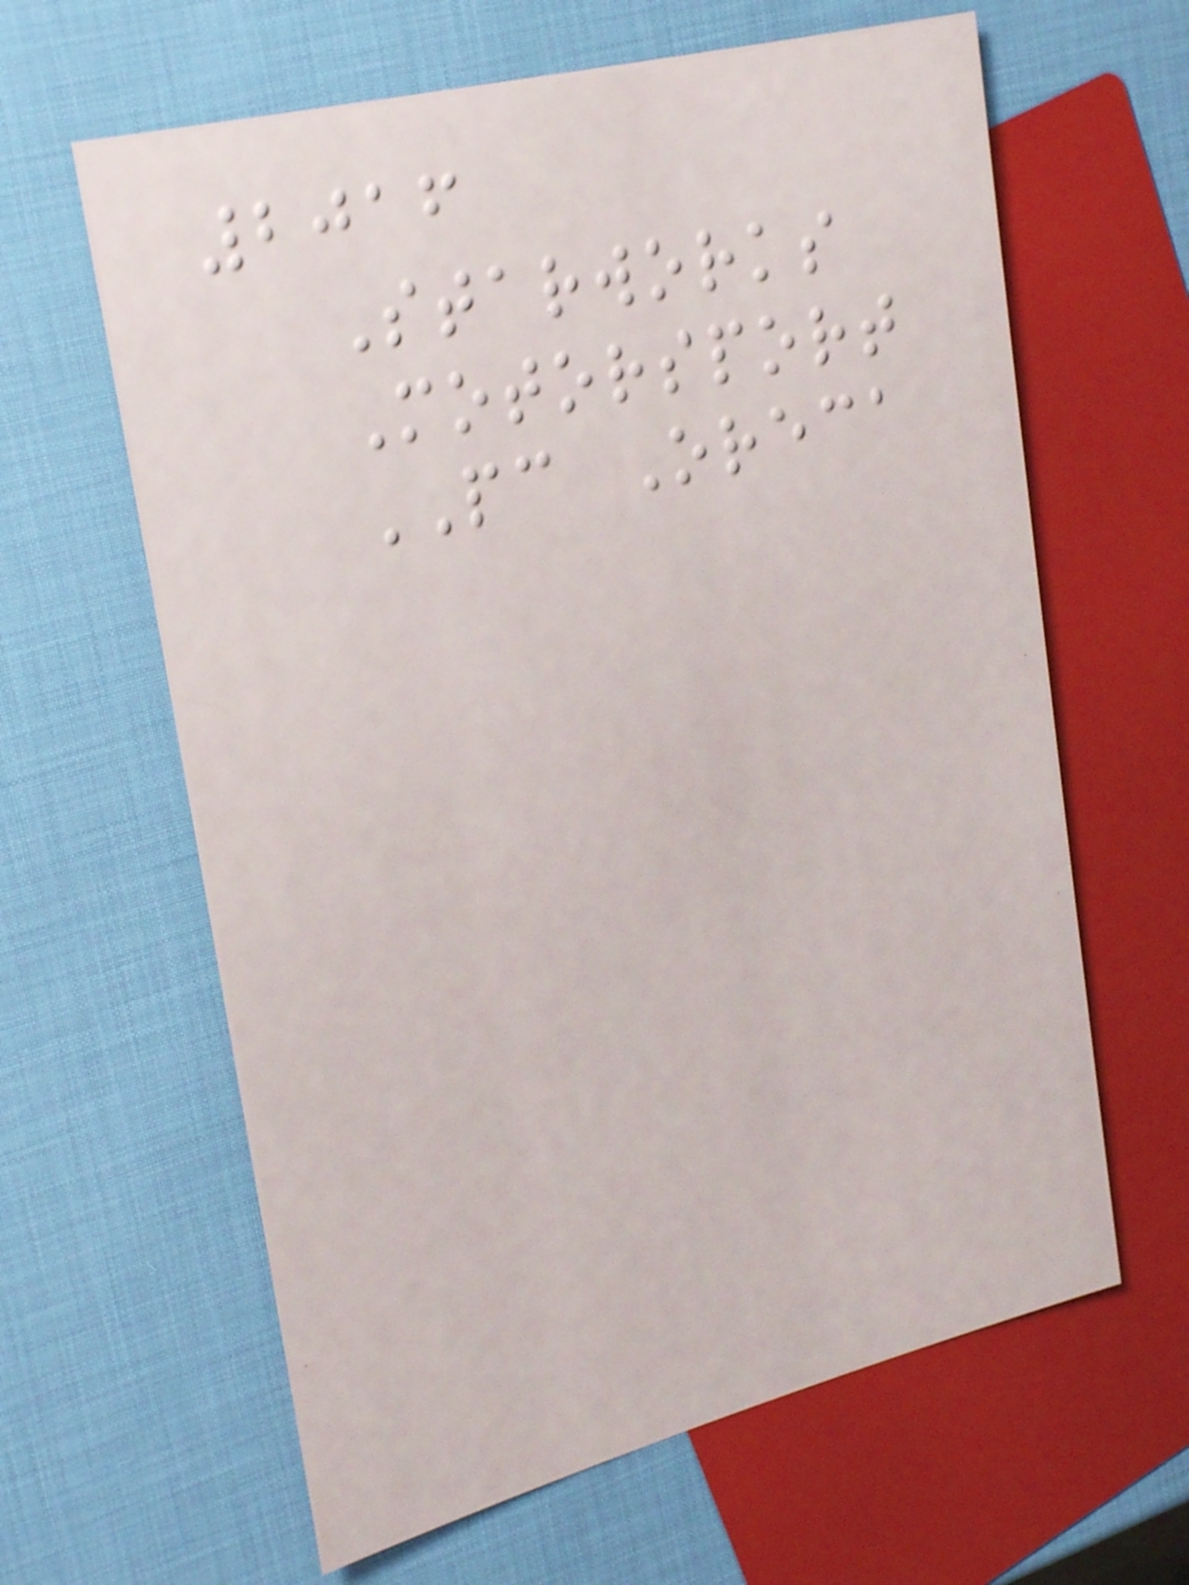2016
Starworks
Motorsport
PC Oreca
